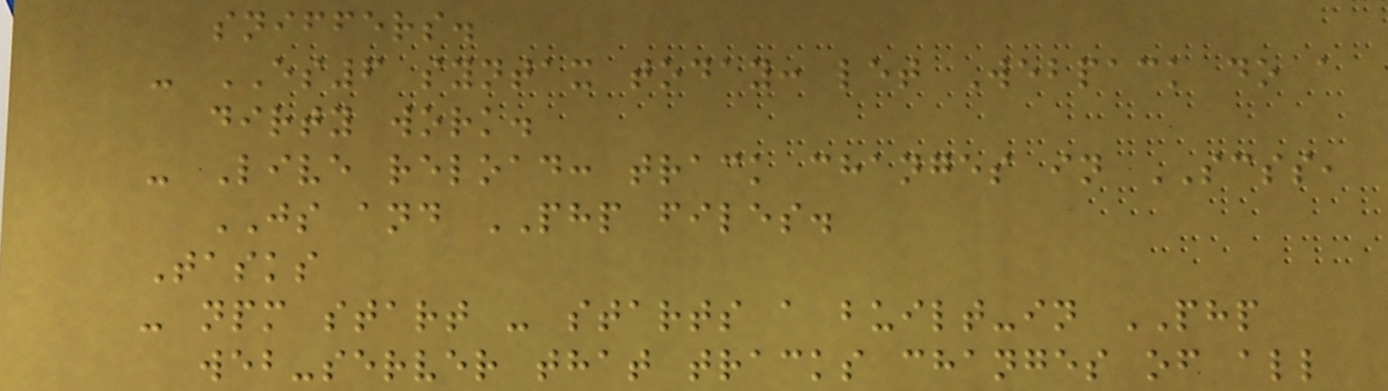sniffers.
- ES6 syntax today: let Webpack do a
dirty work.
- Live reload: track changes in SCSS,
JS and PHP files.
Tasks
- npm start - starts a built-in PHP
web-server that tracks changes of all
